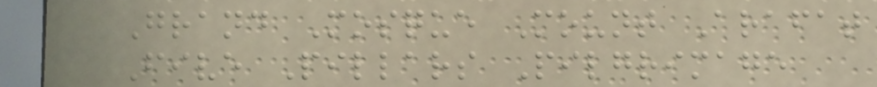Grand Mosque Mount Arafat
Five Pillars Pilgrimage
